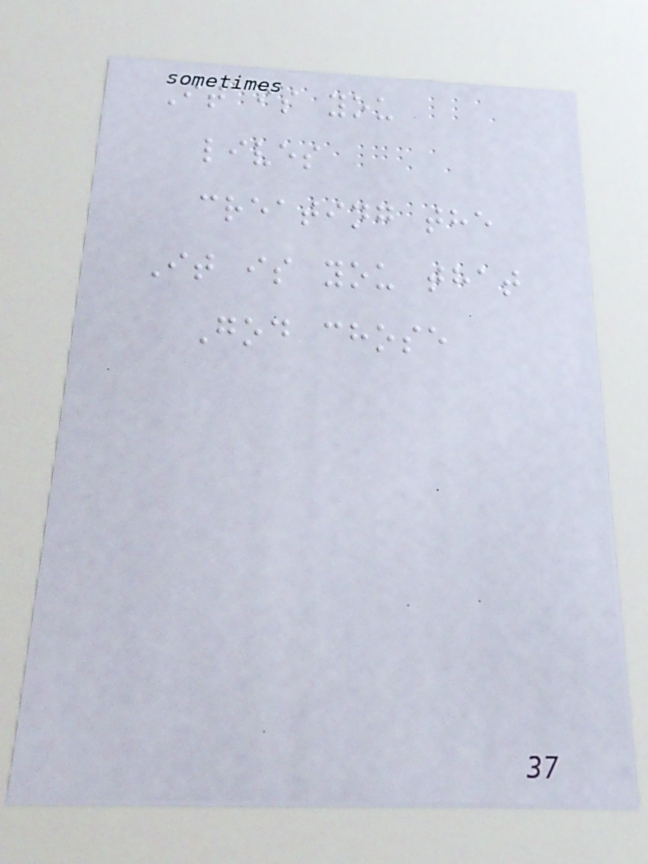It is you
lives
creating the
It is you that
God chose
